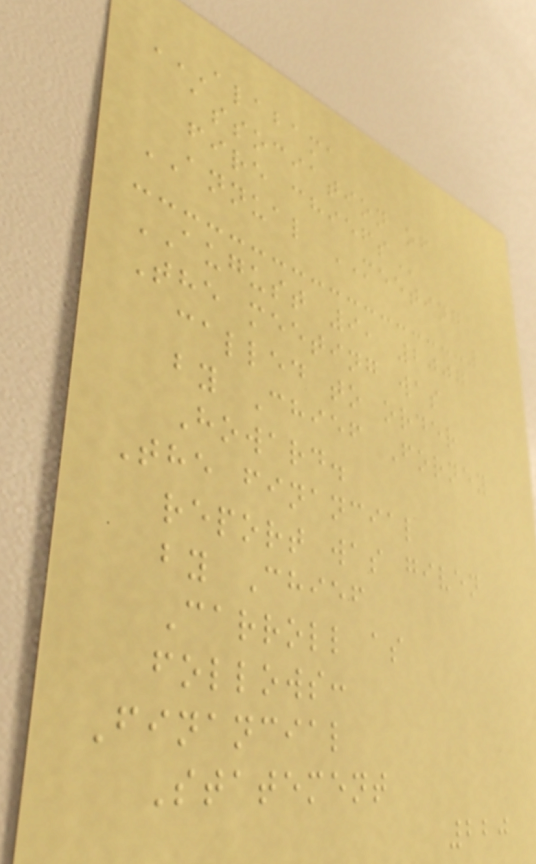ALABAMA
ASSOCIATION OF
FIRE CHIEFS
ANNUAL MEETING
AUGUST 9, 2007
The meeting was
called to order
by Chief Forney
Howard.
The financial
report was given
by Chief
Carroll as
follows:
Financial
Statement
220
